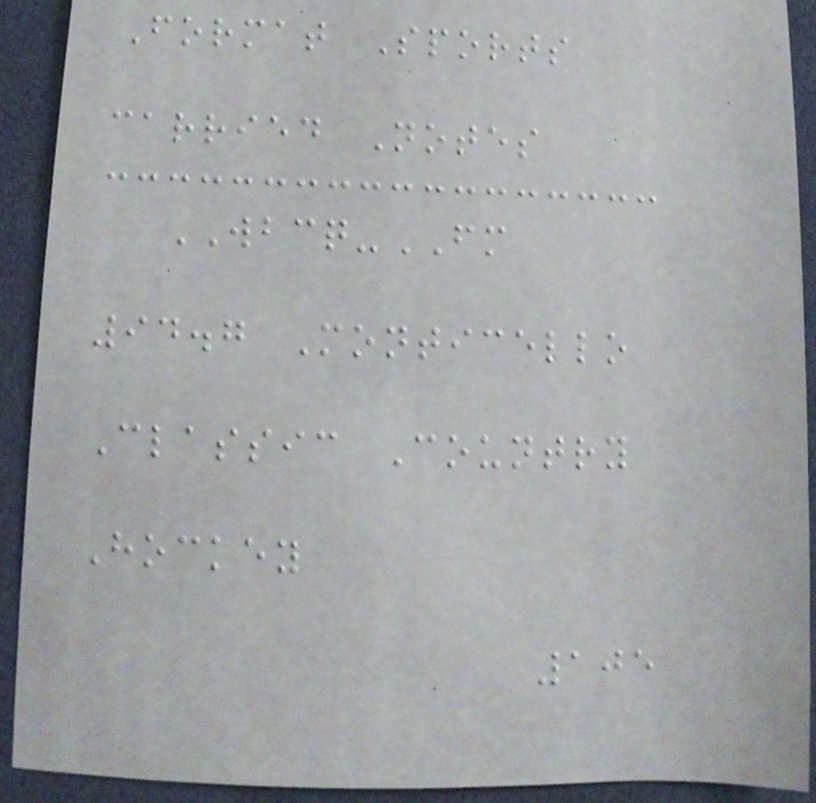Format Sports
carried Notes
WBCQ-FM
94.7 Monticello
Classic Country
Hockey
105
